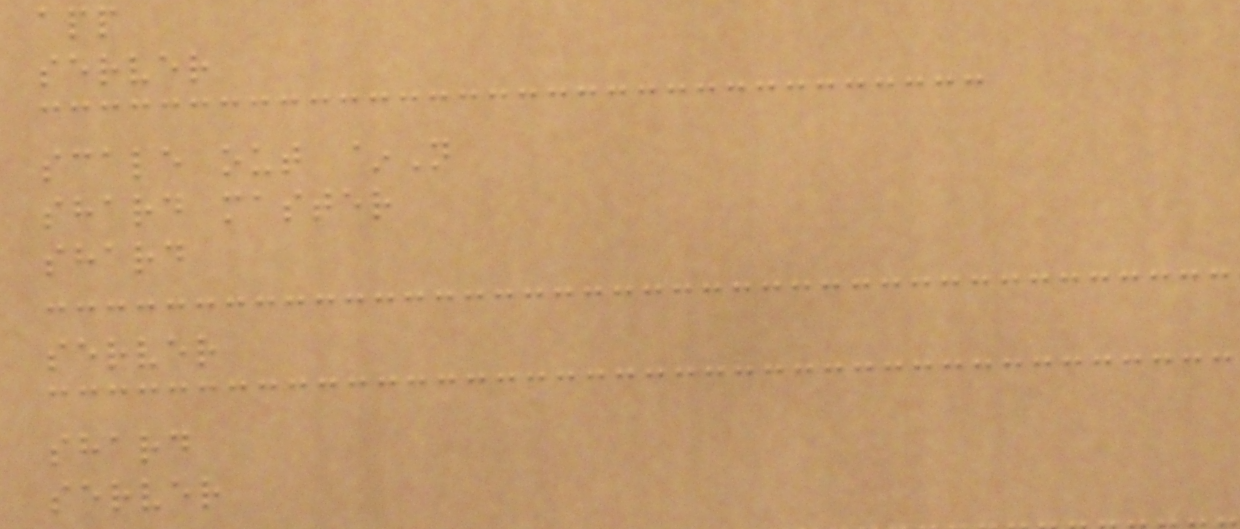app
server
scale out ~N
shard master
shard
server
shard
server
